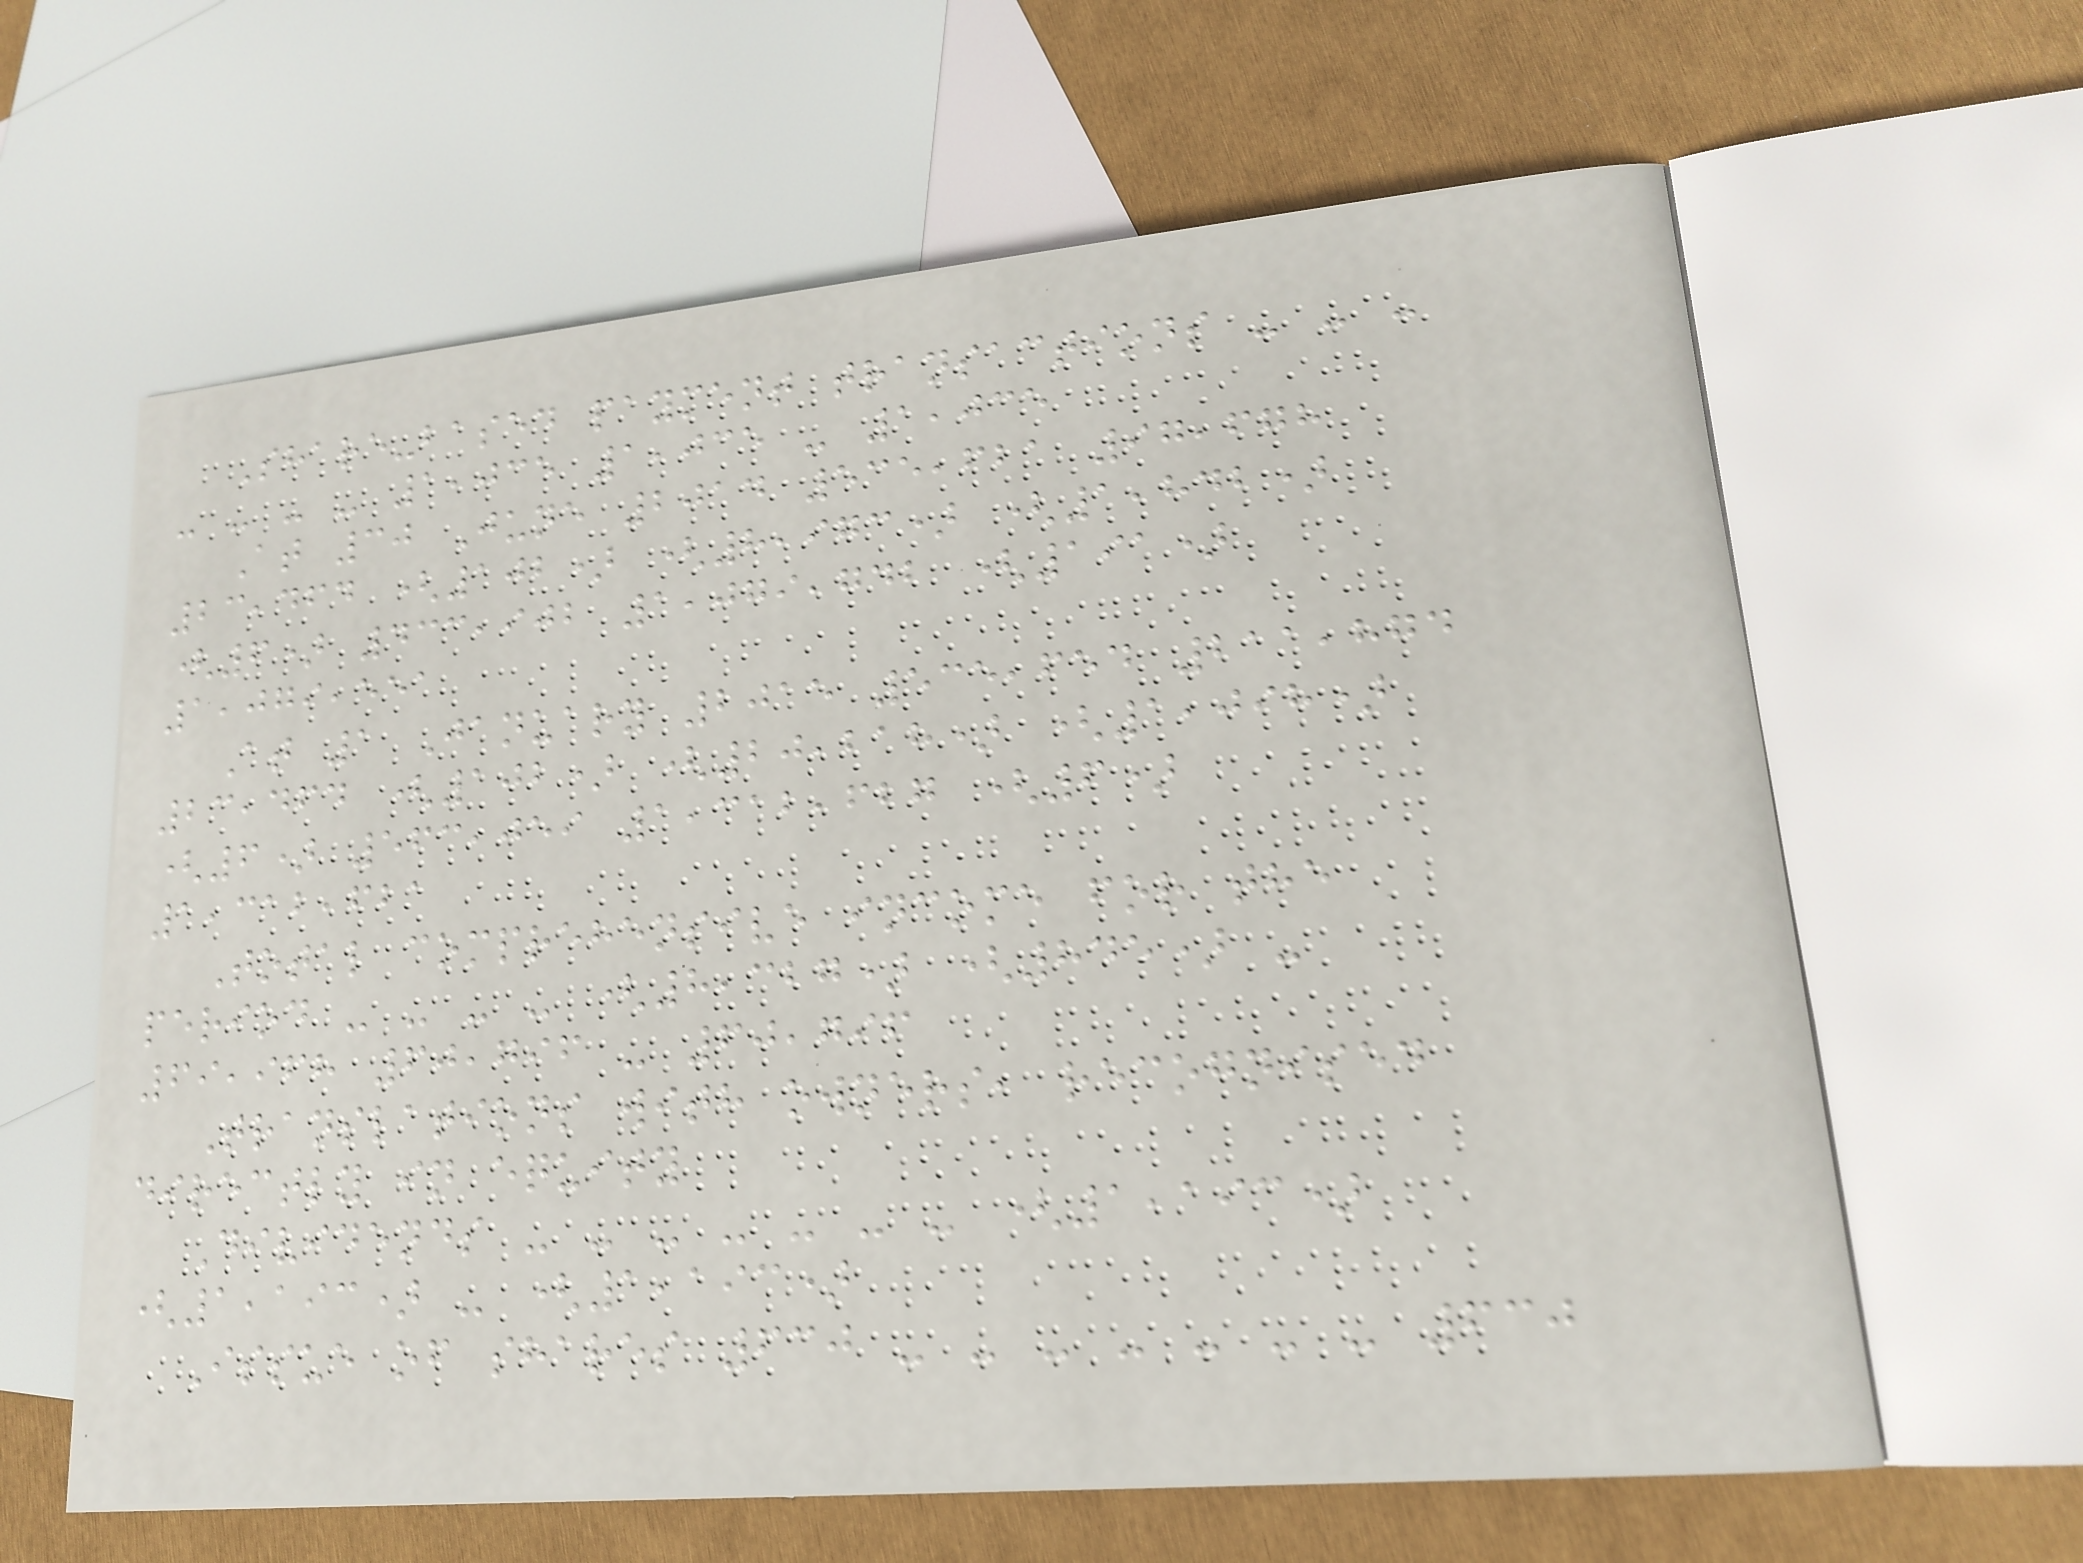Share-based payment transactions - - -
- - - - 1,035 1,035 - 1,035
At 30 June 2014 535,621 97,678
23,464 (102) (8,973) (1,842)
(6) 433,902 1,079,742 (191)
1,079,551
At 1 January 2015 535,654 211,874
23,464 (102) (20,218) (1,098)
(6) 563,059 1,312,627 (6)
1,312,621
Total comprehensive income for the
period - - - - (8,327) (845) -
69,968 60,796 - 60,796
Translations with owners, recognised
directly in equity
Dividends - - - - - - - (1,193)
(1,193) - (1,193)
Issue of shares 630 - - - - - - - 630
